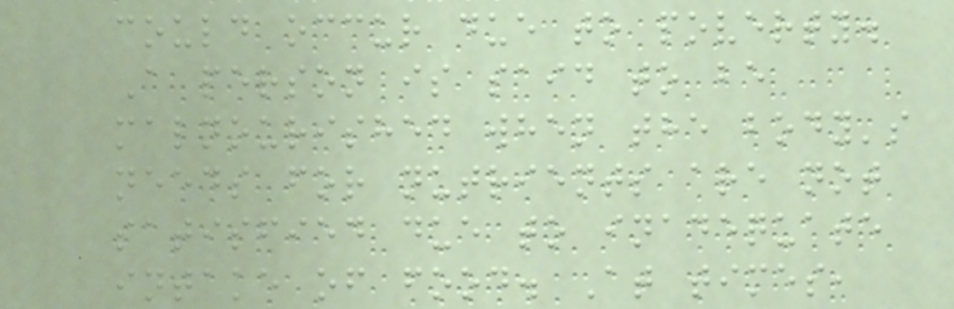could occur due to poverty.
A person is said to be
malnourished when the body's
needs for nutrients are not
satisfied due to inadequate
intake of food. At times,
